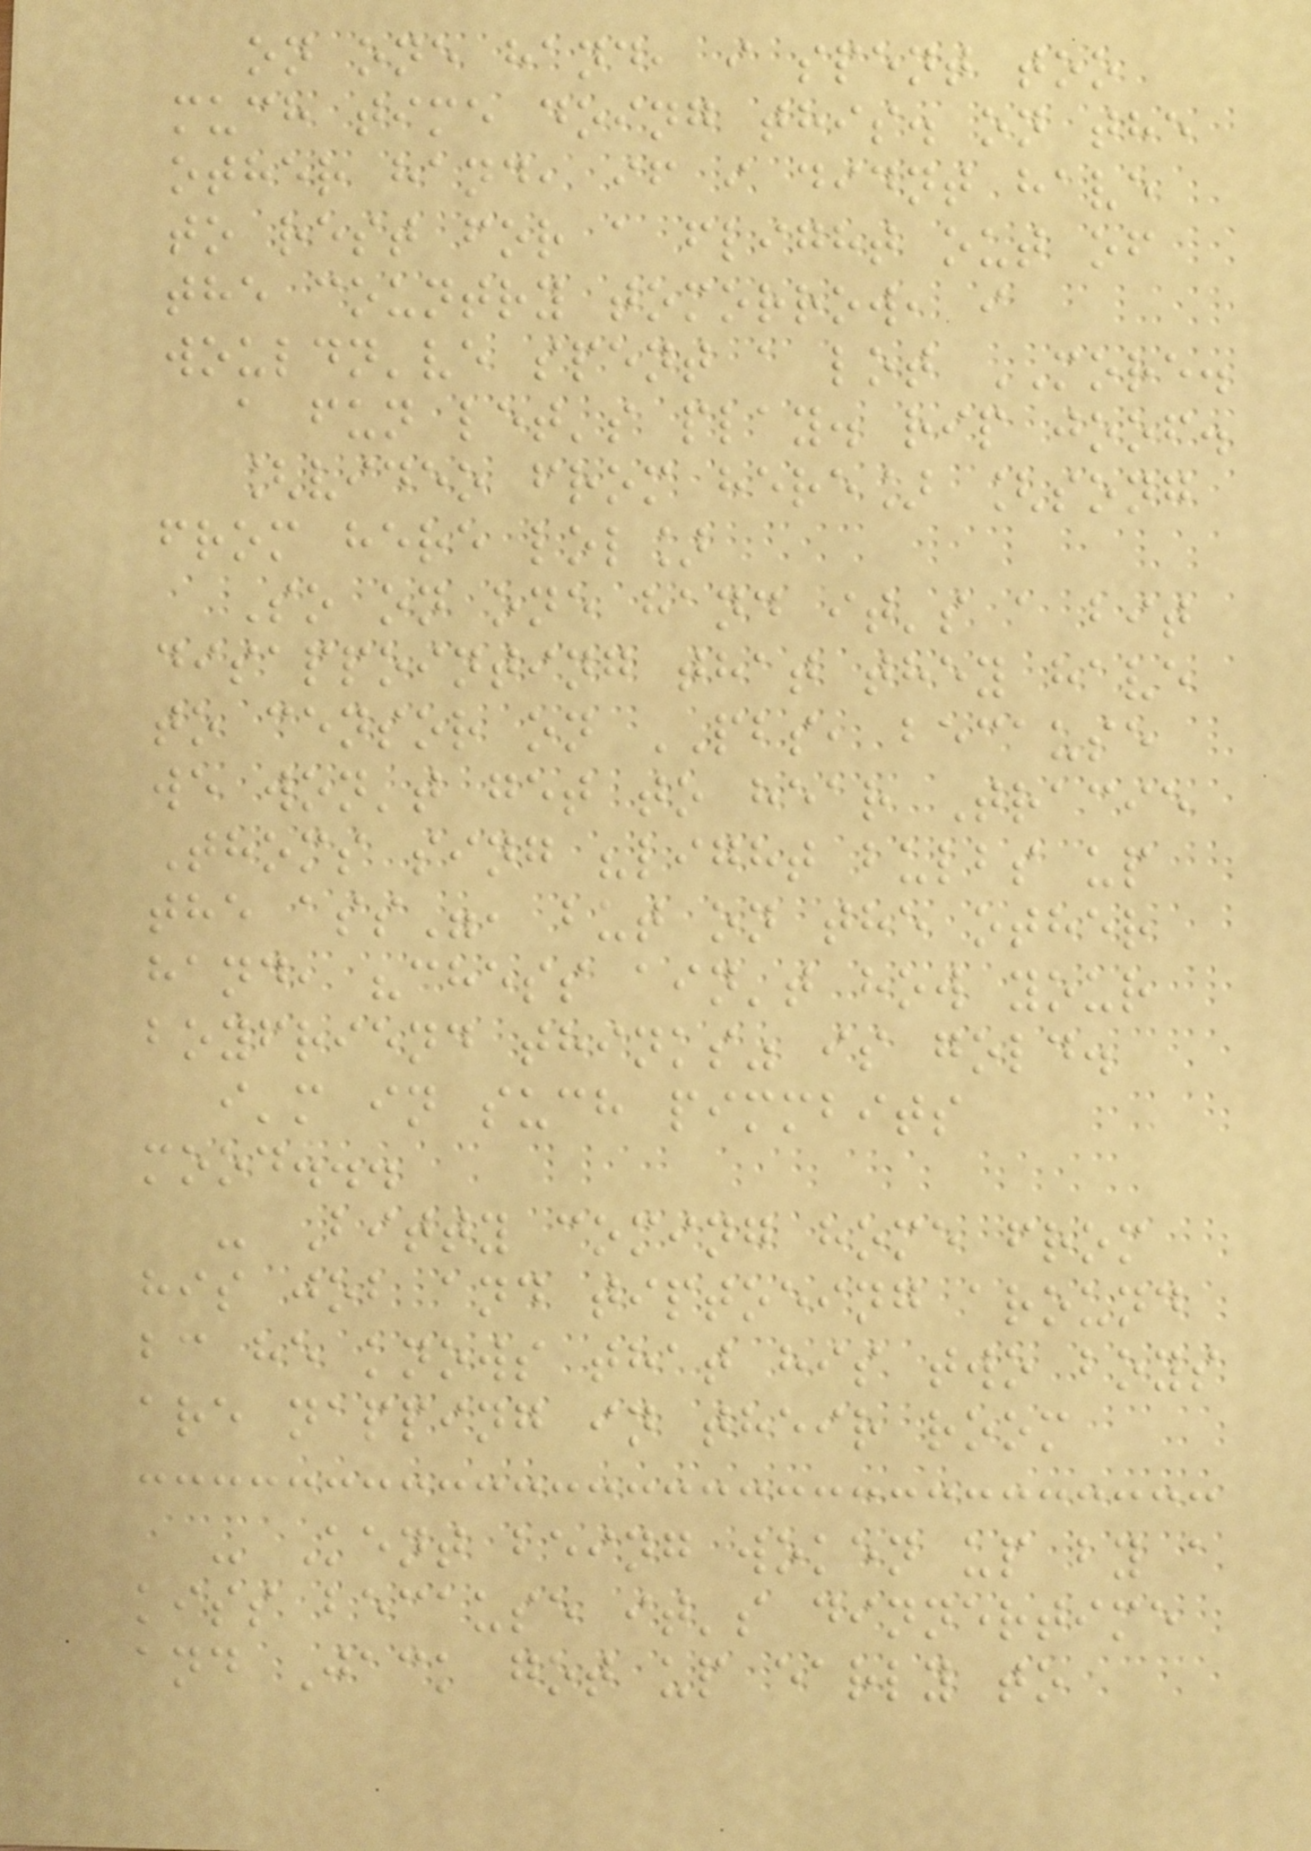on one hand, i spent too
much time doing this. on the
other hand, if i didnt have
to rest for a flight out of
the country tomorrow, i
wouldn've spent a lot MORE.
a fun let's play. rip joof.
[video from here] [song
from here lol]
So on one hand it's a bit
disappointing that they have
to censor on PBS, because
we won't get to hear Tracie
Thoms sing "light bulbs up
the ass", but on the other
hand, "chess ain't how your
boyfriend thinks" is gold.
i'm in such pimmbits
mood...
- Bitty coming home from
his job and tiptoeing around
bc he knows that his two boys
are napping in their room
- Kent being woken up by a
kiss because it's dinnertime
and Jack got up early to
